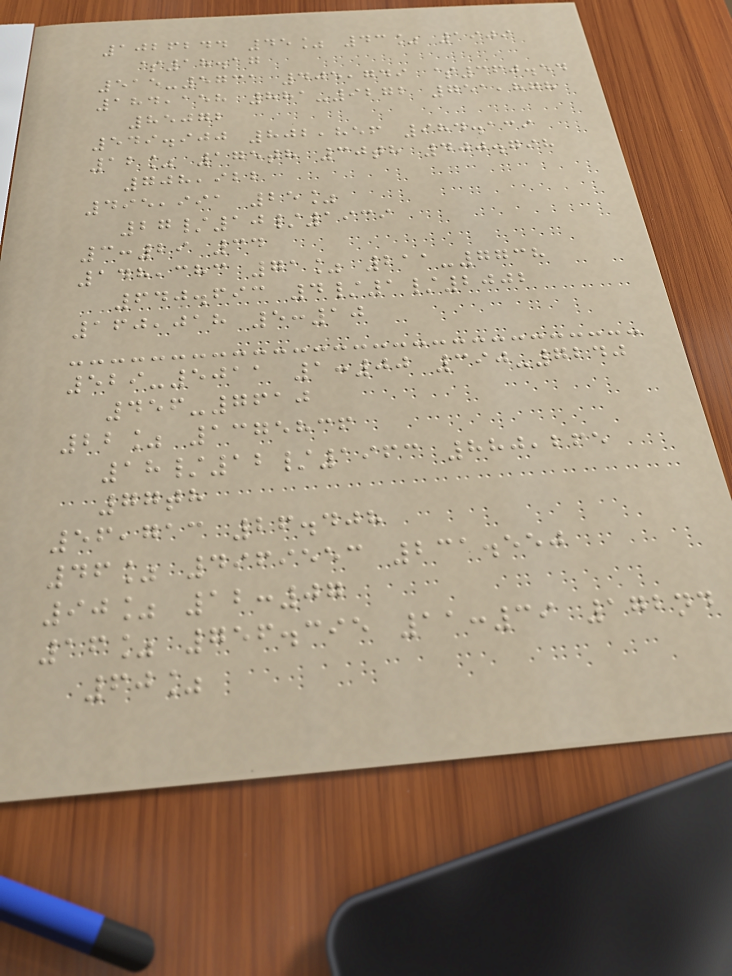1026244 45% 43% 1909
$18.17
515-5731 405,749 $360.54
184,158 881-9272 751,878
85072
549.900 802,856 984.139
12% 175th 30th 400.798
708,922
495,991 25%
27/10/1939
3:29 34
148,383 71% 211-7738
640.693 4/1/2002
160,018 5:10
529-5011 1:00 390-7240
456-7610
22% 1375836
18/12/1963 880,265
77th
56,713 26.408
46% 4969553 231.550
90% 12:07
16% 756.395 11:39 172nd
60%
